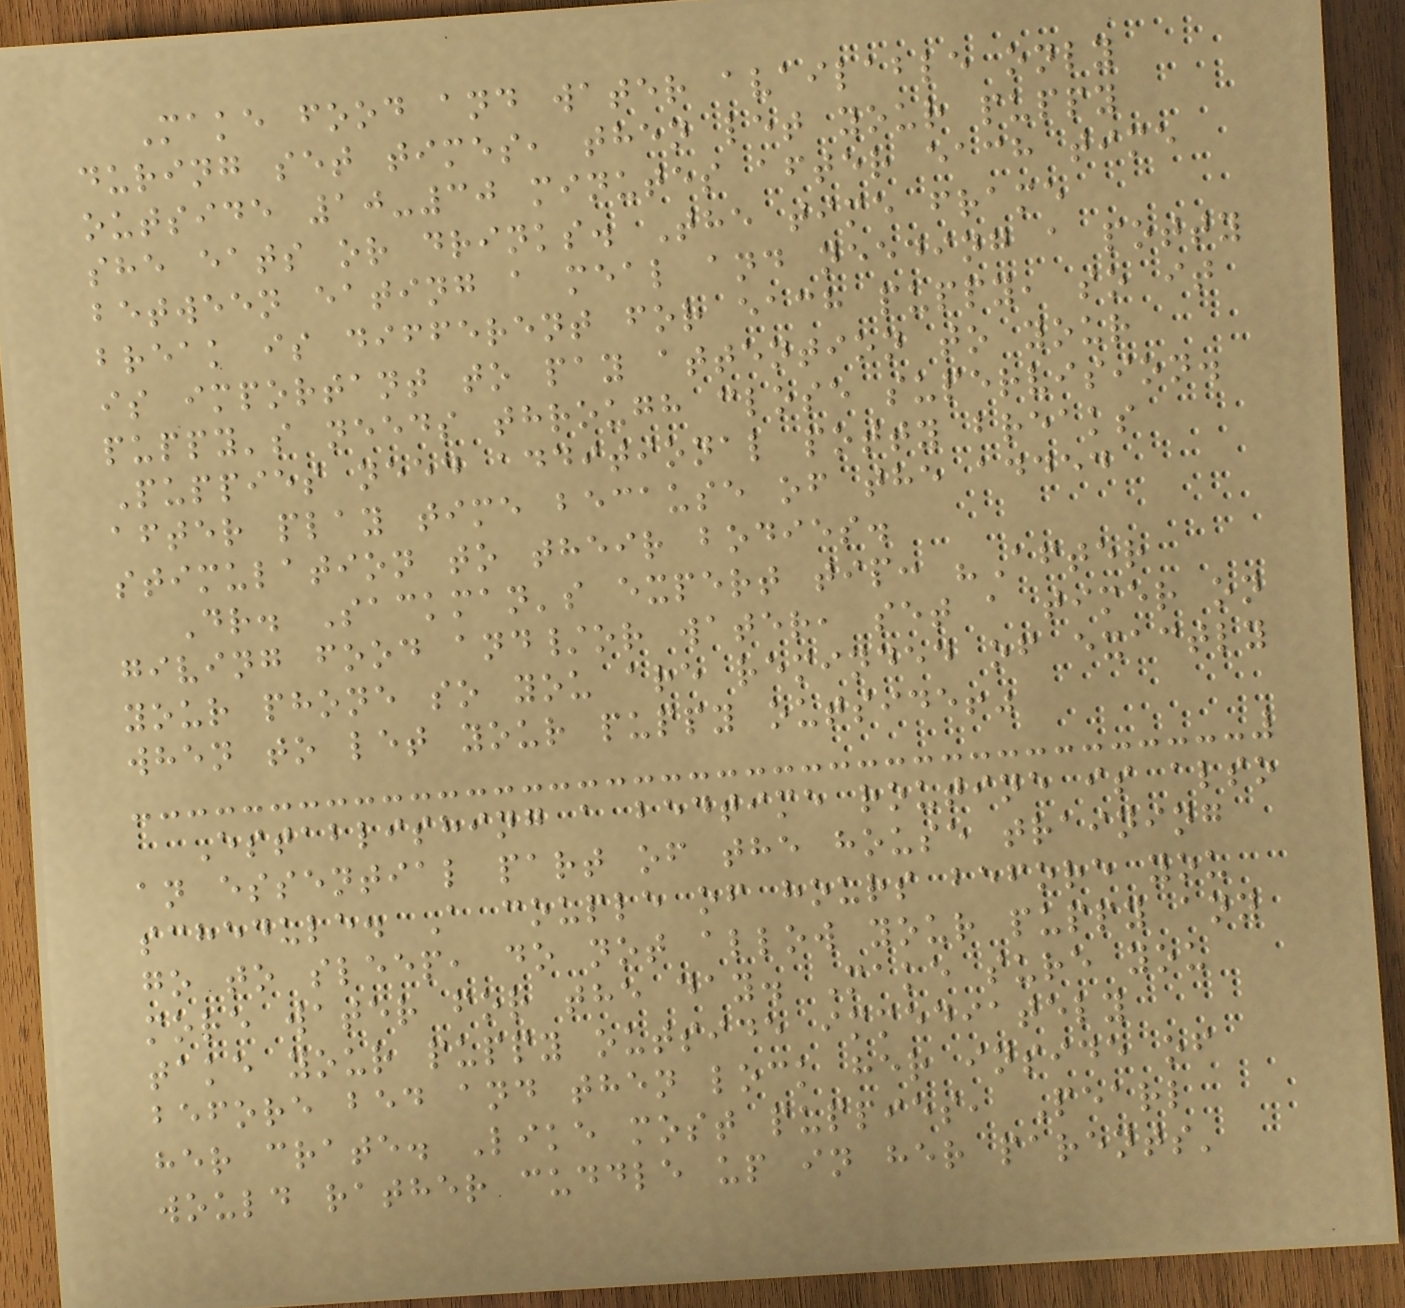Make food and water available only
during set times, then let your puppy
outside 10-30 minutes after each time
she eats or drinks. The time frame
between eating a meal and needing a potty
break is different for each puppy, so it
is important to pay attention to your
puppy's needs through close supervision.
Puppies need additional potty breaks
after play time because of the added
stimulation to their bodies.
Dr. Sackman's expert tip: "After
giving food and/or water, set a timer on
your phone so you are reminded of exactly
when to let your puppy outside!"
Establishing a bedtime routine is also
an essential part of the house training
schedule. A couple of hours before you
go to sleep, do not allow your puppy any
more water for the day. Make sure you
take your puppy outside immediately
before bed and then lock her inside of
her crate. Like most puppies, Pearl
would rather cuddle up in her parents'
